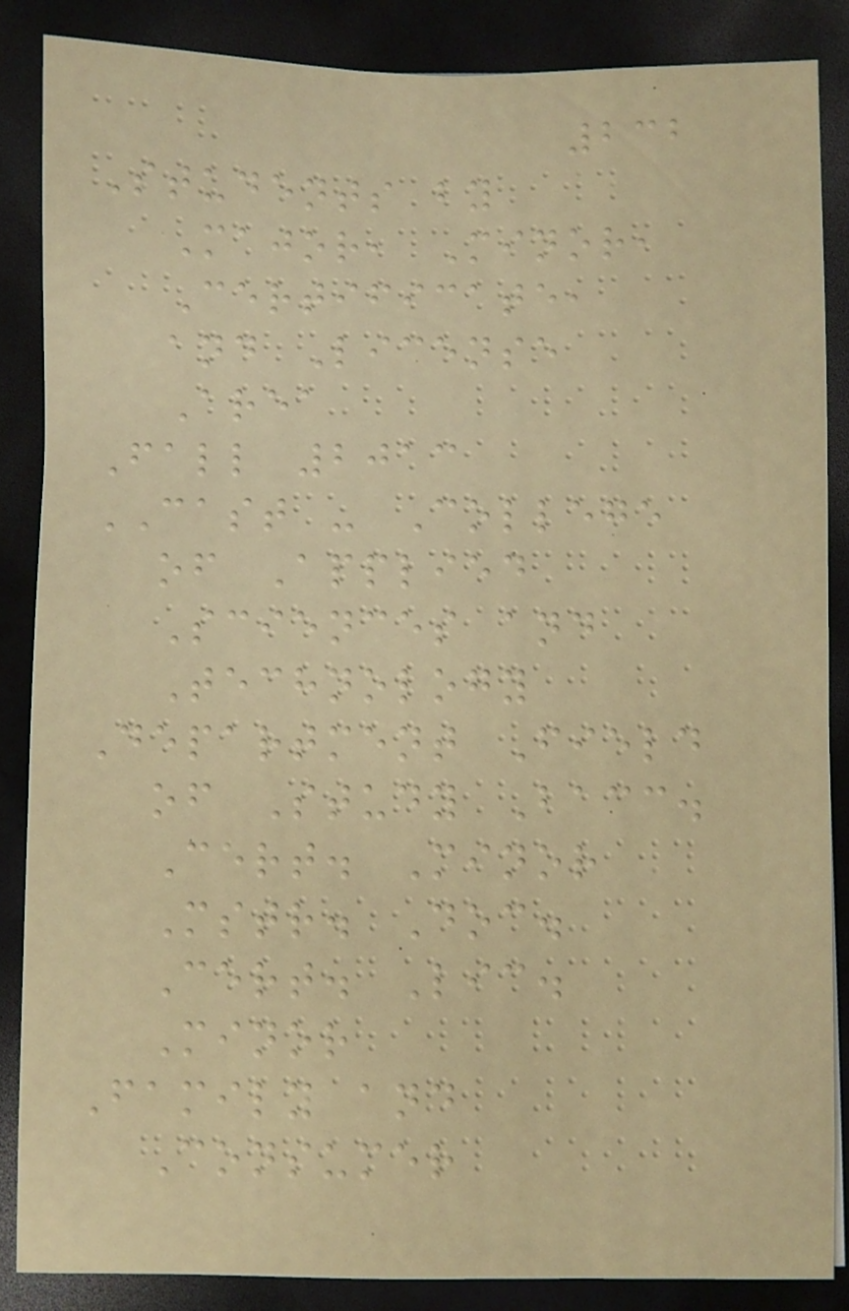232
Students by
Major, Minor,
Certificate,
and License
Area
Fall 2013
CAST - College
of Applied
Sciences and
Technology
Department Field
of Study Bacc.
Cert. Minor
Mstr. Doc.
Cert. Lic.
Minor
Family and
Consumer
